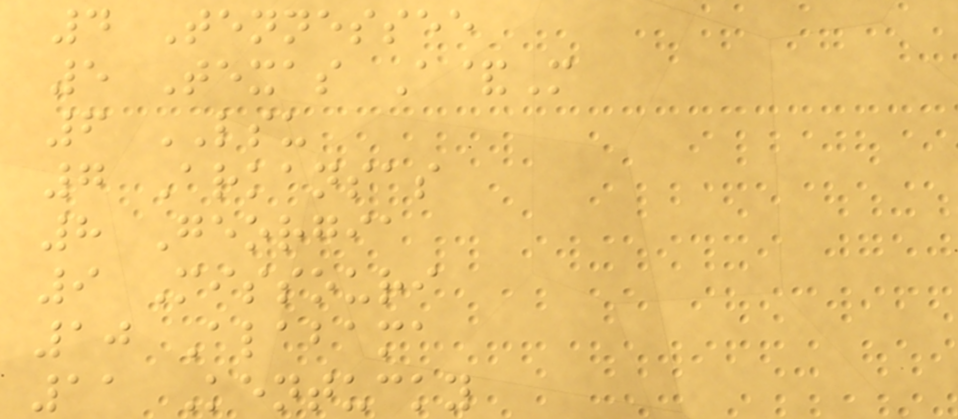4 Tennessee
5 Texas A&M
6 LSU
7 Arkansas
8 Georgia
9 Missouri
10 Alabama
11 Kentucky
